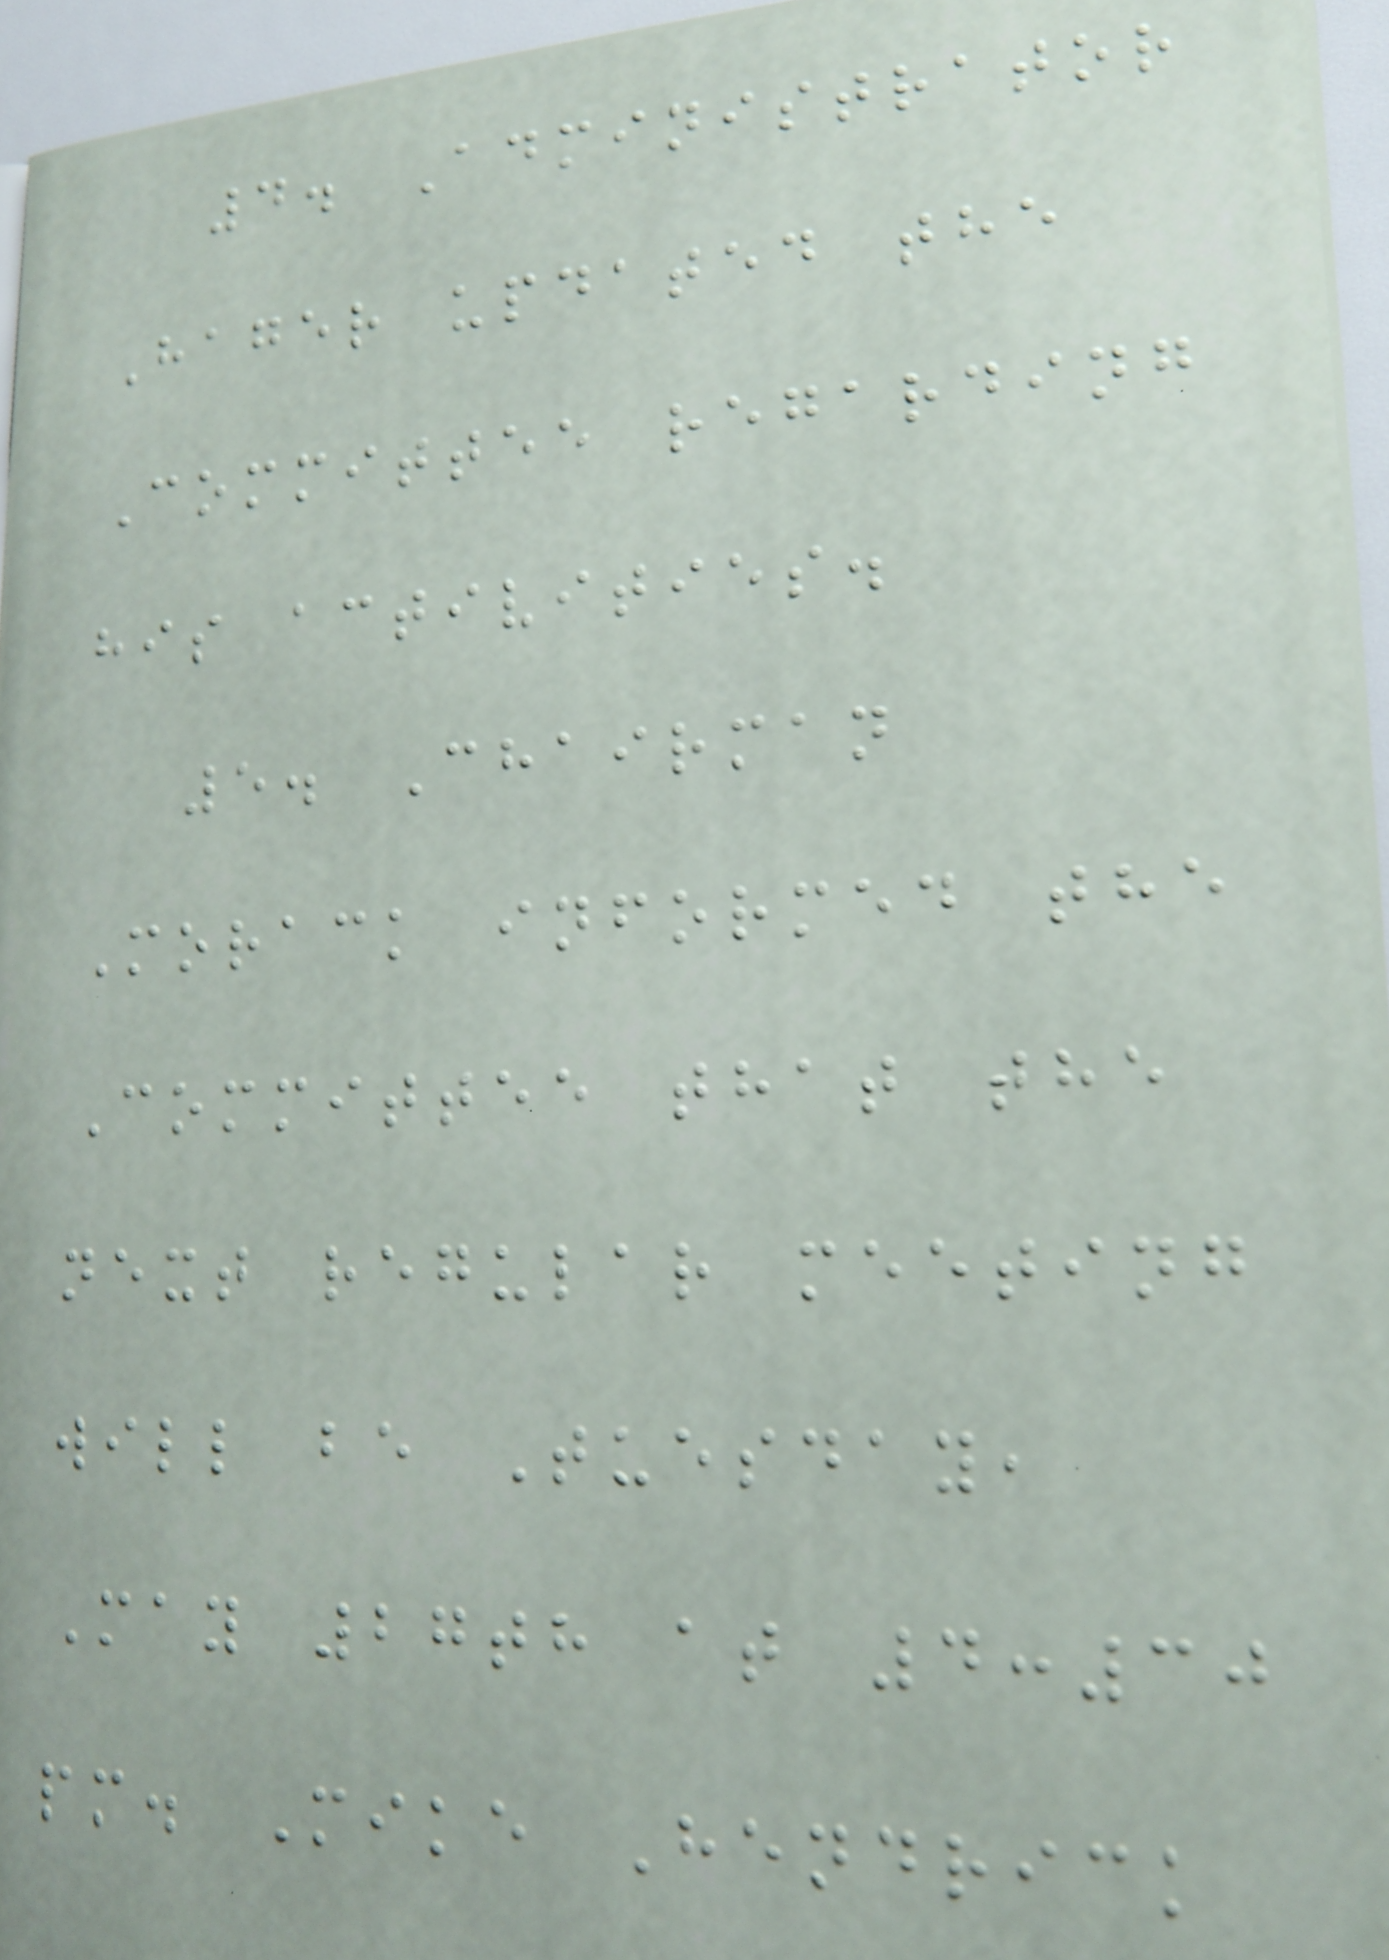4. Administrator
Hager updated the
Committee regarding
his activities.
5. Chairman
Morack informed the
Committee that the
next regular meeting
will be Tuesday,
May 27th at 4:30
pm. Mike Hendrick
